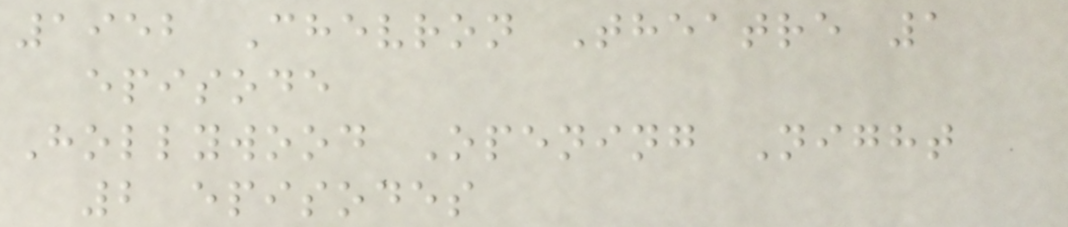1952 Chevron Theatre 1
episode
Hollywood Opening Night
2 episodes
